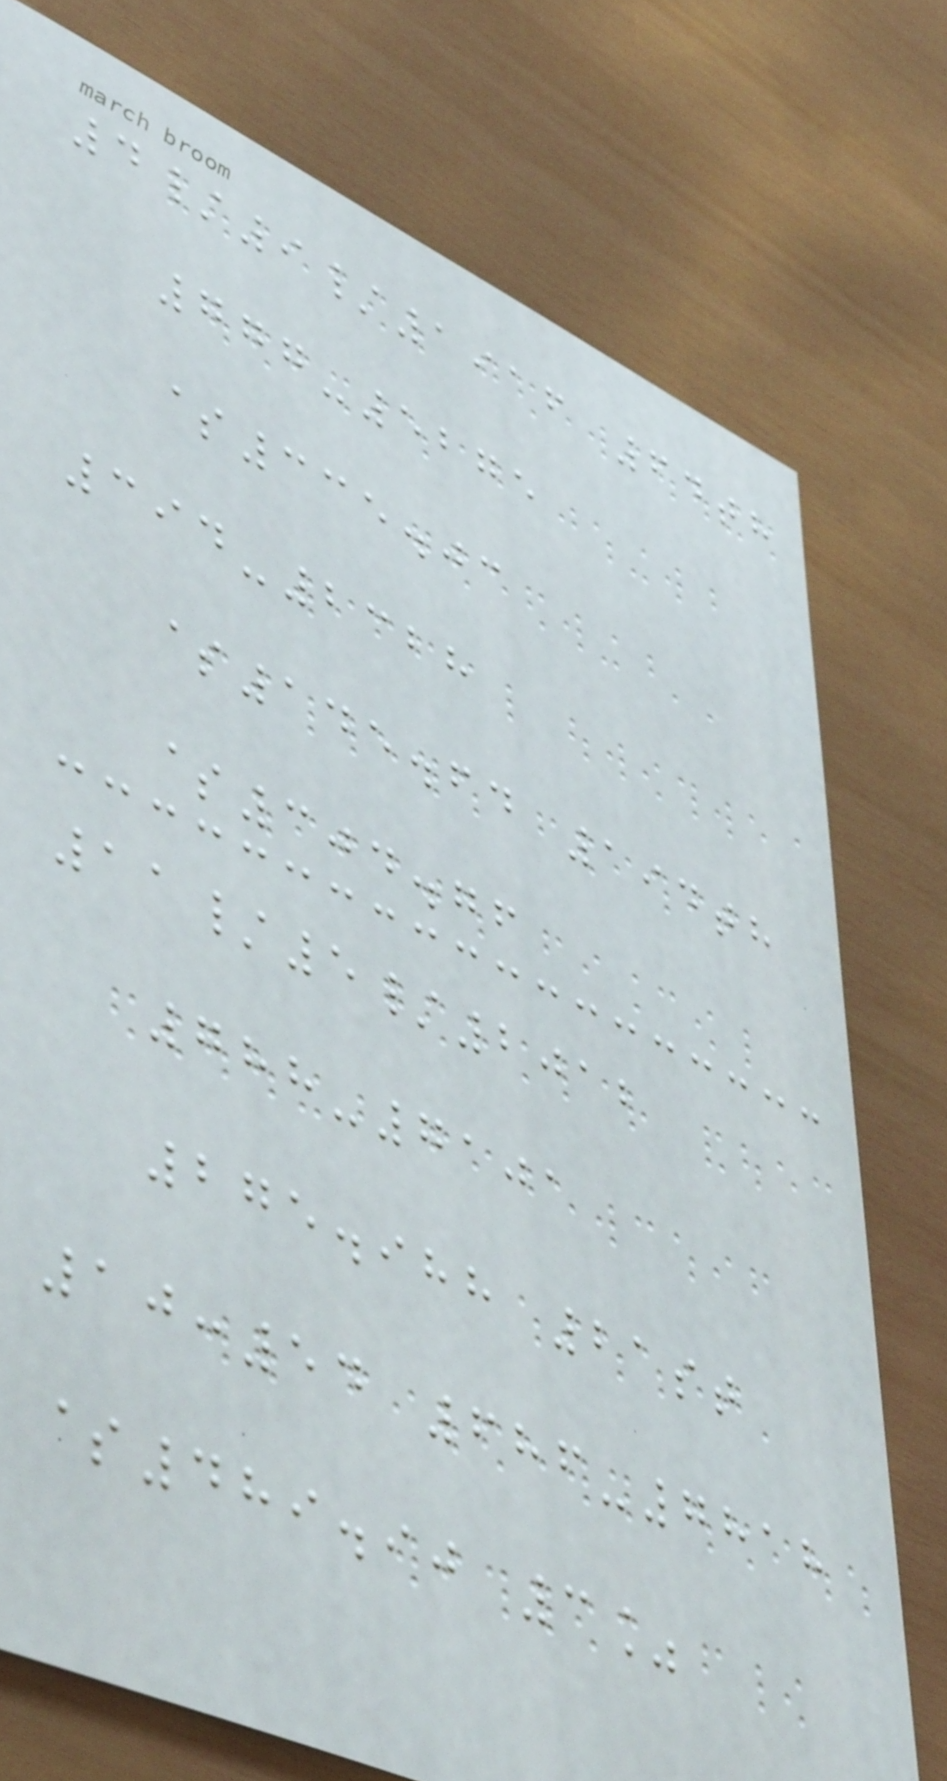4/9/1916 64th
777-5275
$335.03
394-2328
$145.64 194th
$304.76
11/5/2012
788-7101
275.988 21st
10:54 686-7818
$489.90 3%
